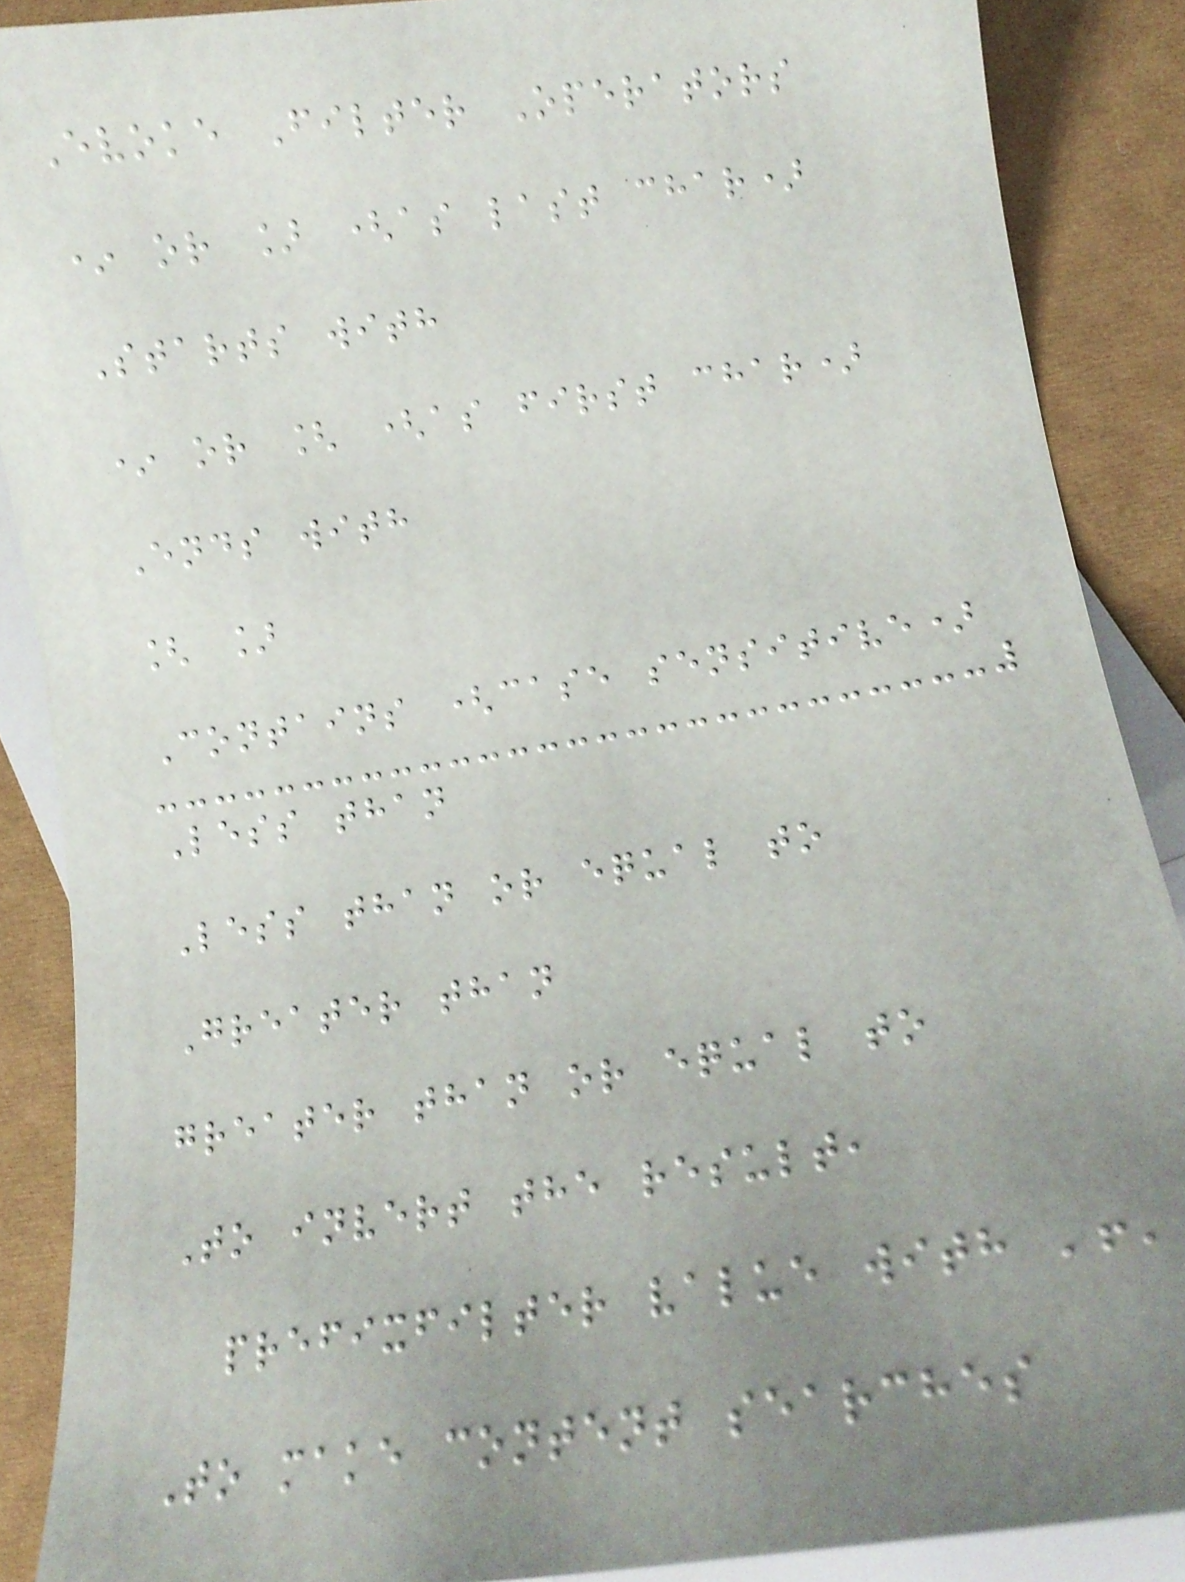Evoke Filter Operators
* or ] (as last char)
Starts with
* or [ (as first char)
Ends with
[ ]
Contains (case sensitive)
Less than
Less than or equal to
Greater than
greater than or equal to
To invert the result,
prefixfilter value with '!'
To make content searches
